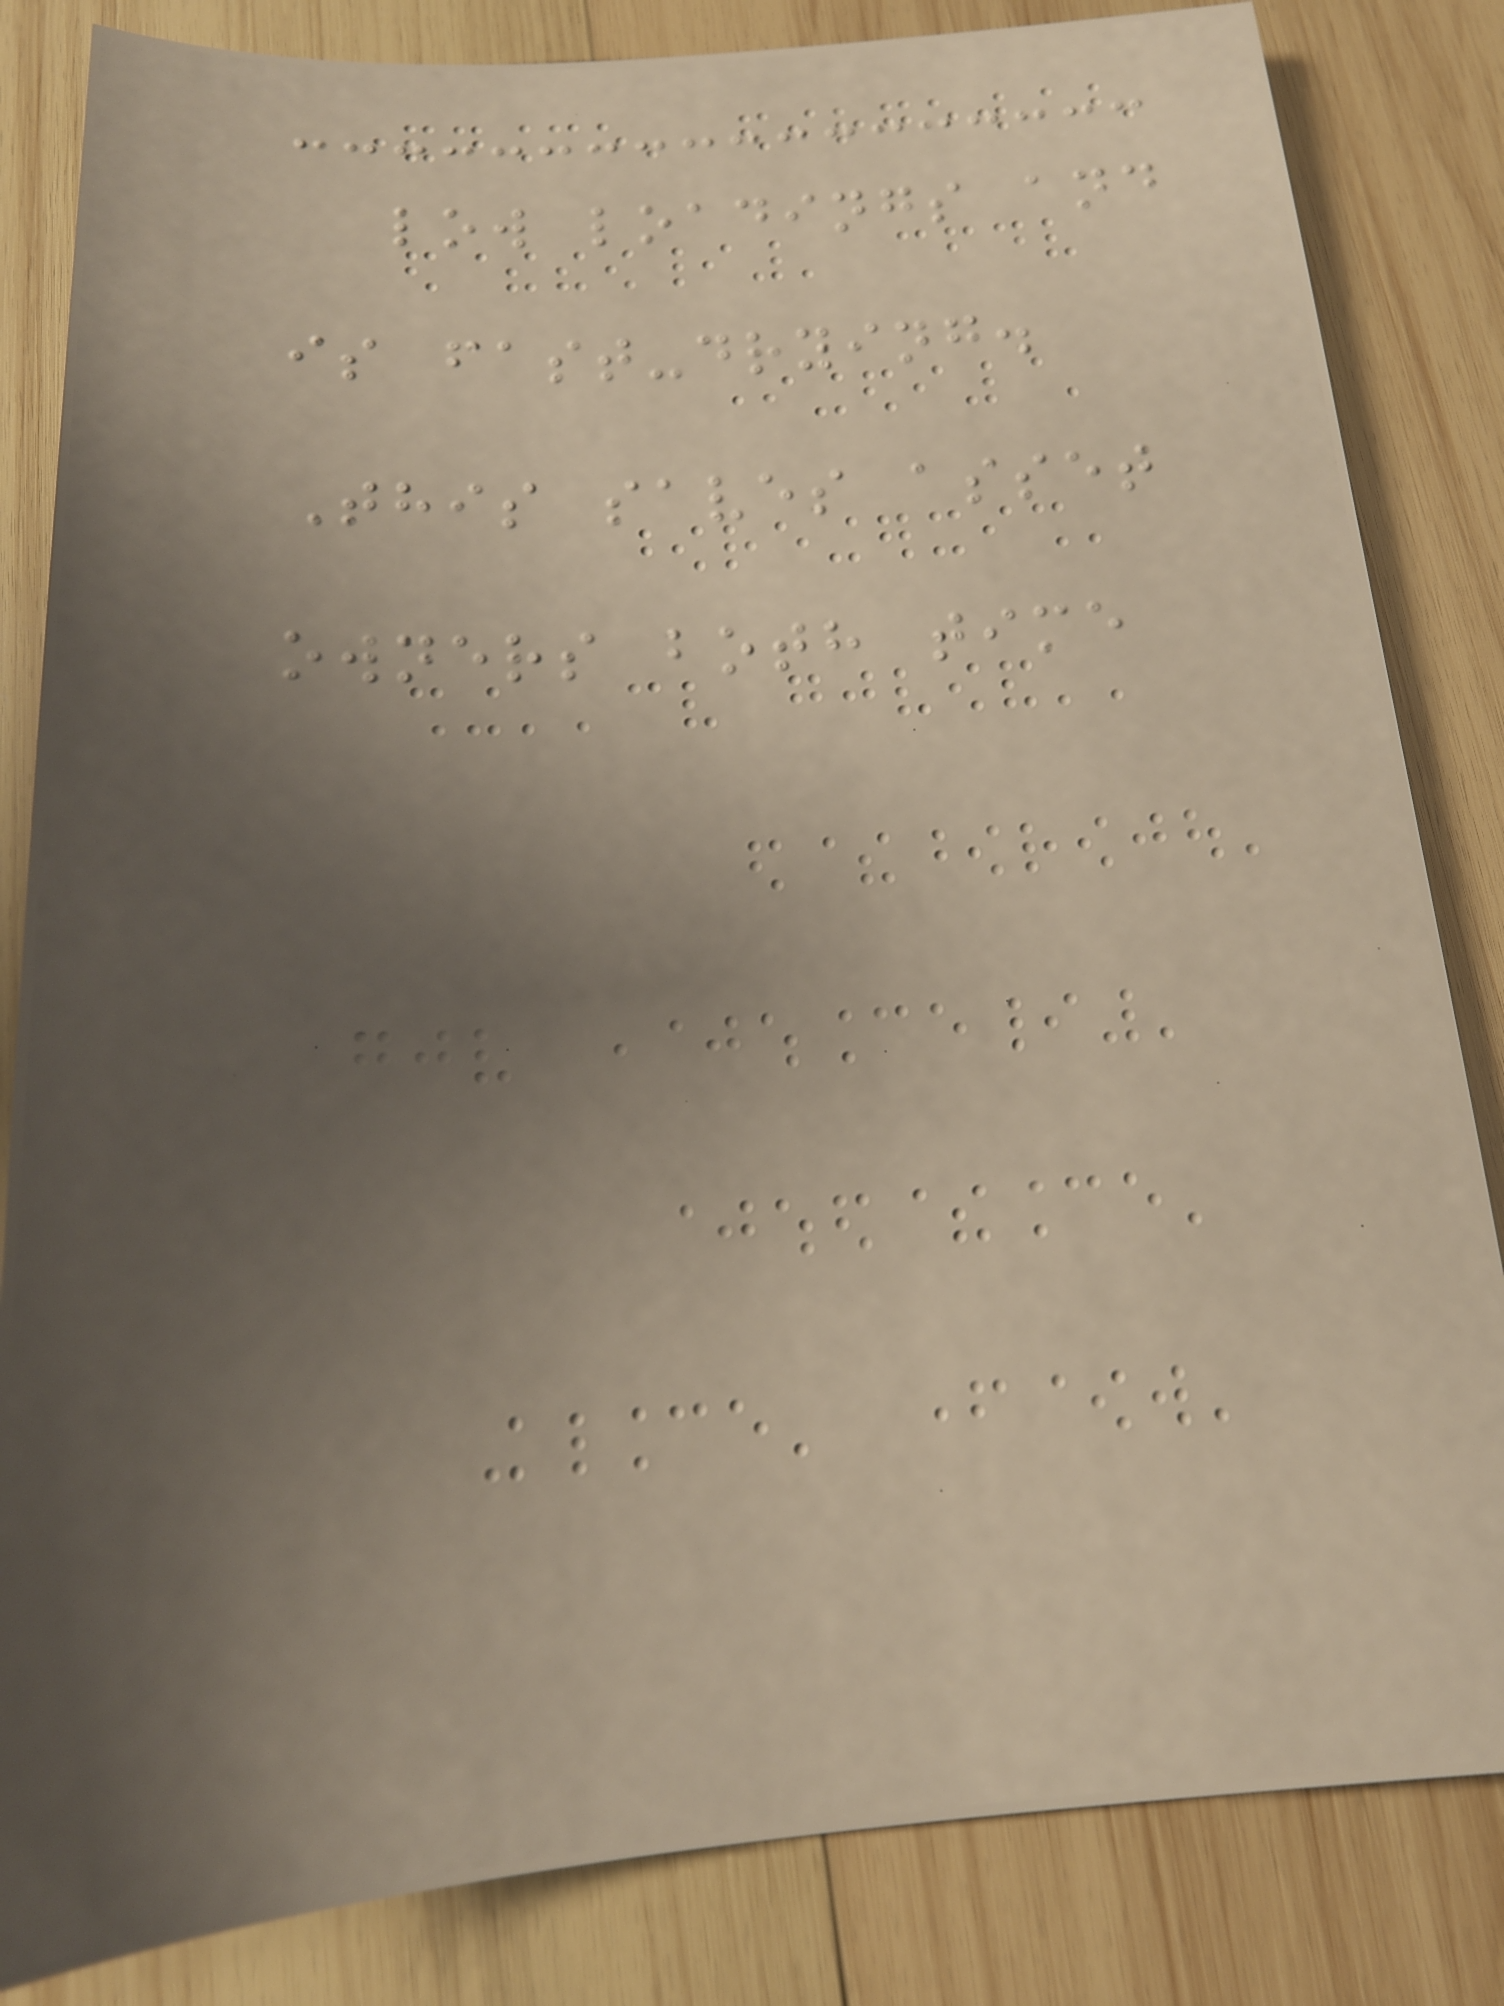low loadings and
is fast-drying.
This saves asset
owners both time
